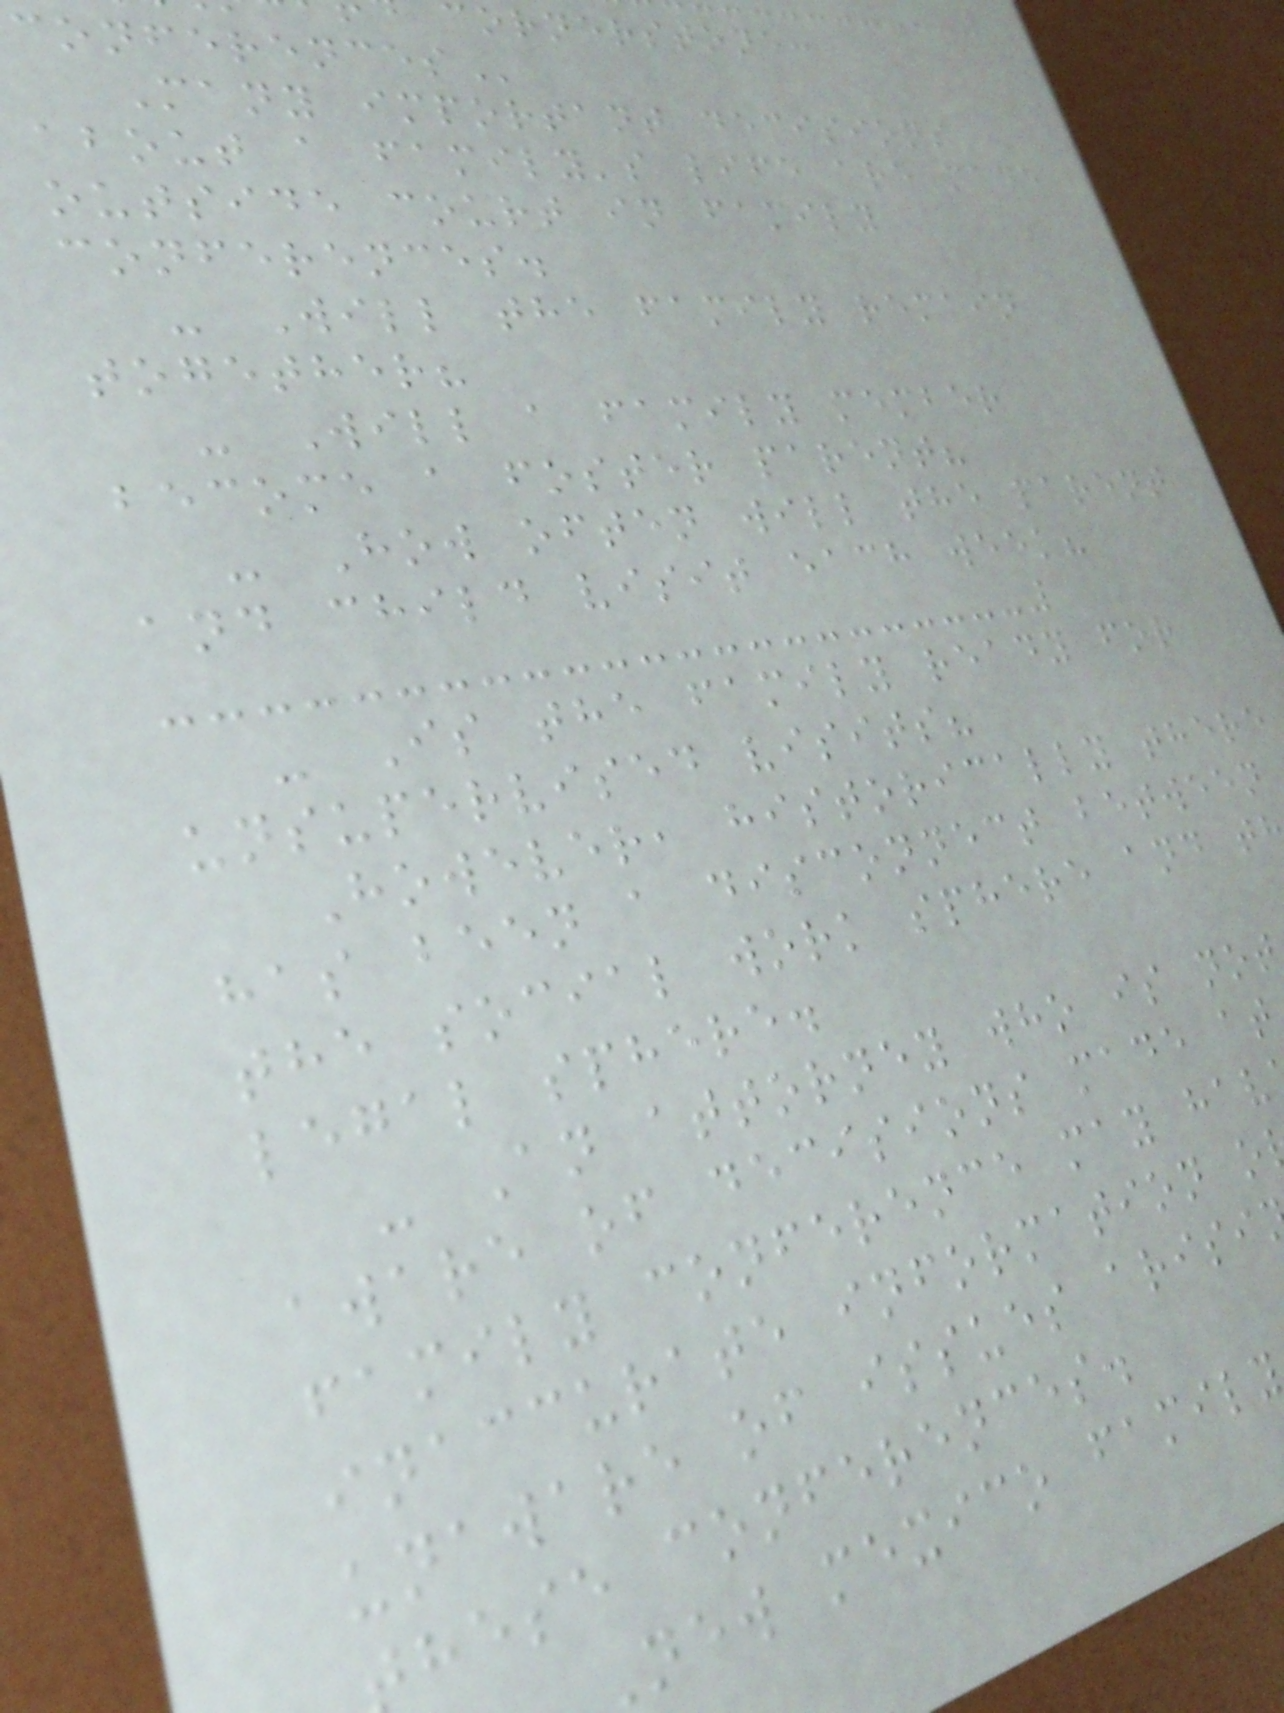cornerstone:
Many important decisions
about a family's life are made
outside court in family
conferences.
- Will the family remain
together?
- Will a family member
become a foster parent?
- How often will the parent
and child visit each week?
- Is the family ready for
unsupervised visits?
However, historically there
has been a disconnect between
the social work sphere and t
legal sphere.
- An attorney who is not
aware of decisions made at
family conference may hav
inaccurate information o
unaware of issues arisi
hese conferences.
new mexico family
